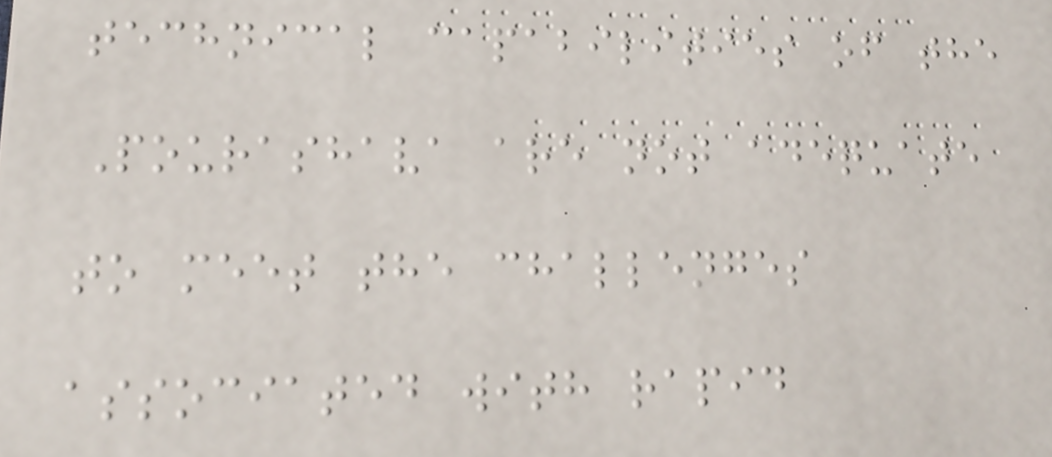technical capabilities of the
Pourashava are not adequate
to meet the challenges
associated with rapid
